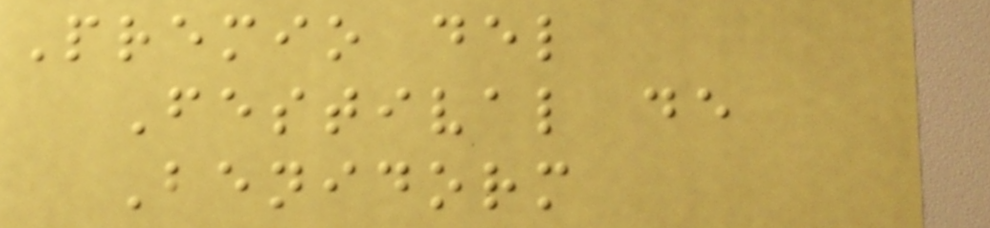Premio del
Festival de
Benidorm
